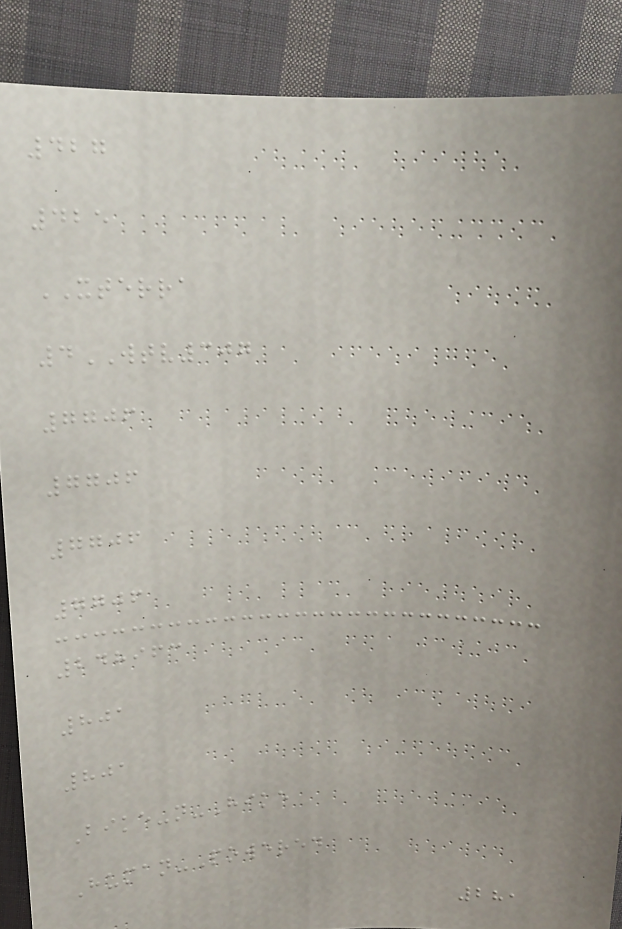427
425
XTERRA
4WTV307
7706
7706
7706
7706
248963
801
801
Bike-n-Hike
Human-Powered
281
